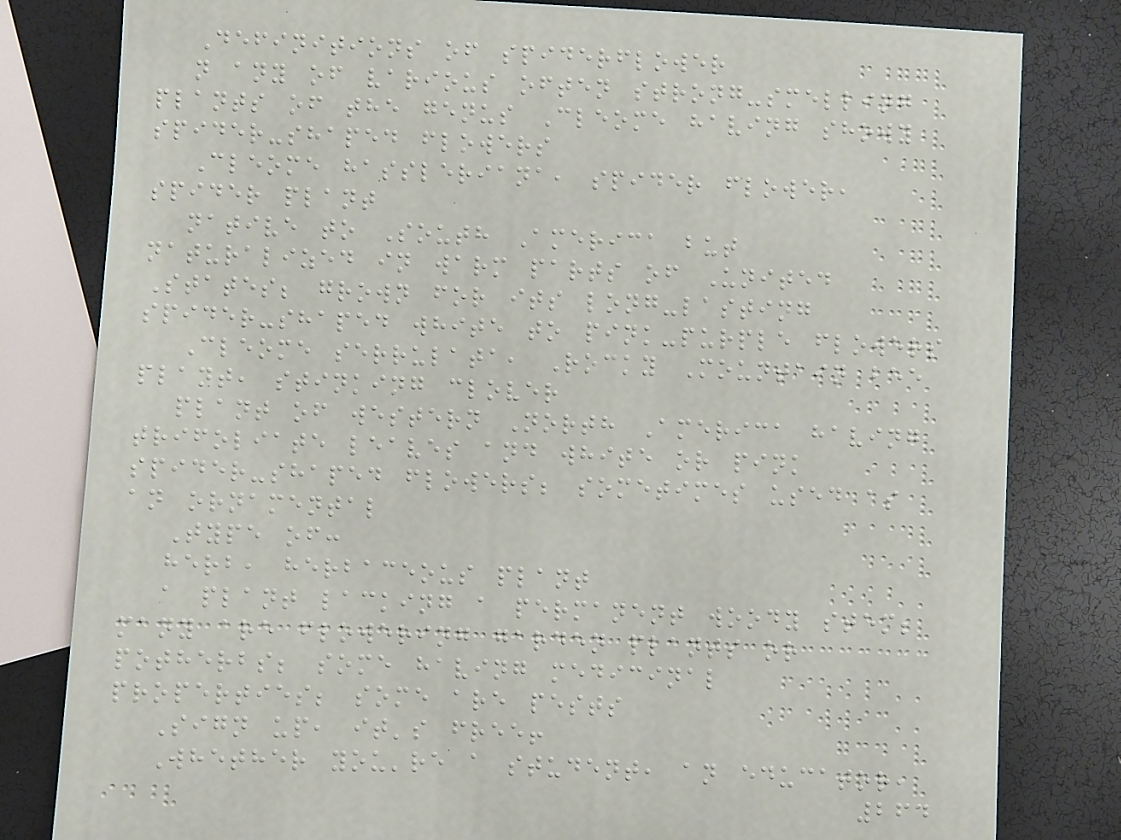Definitions of spiderflower
n any of various often strong-smelling
plants of the genus Cleome having showy
spider-shaped flowers
Cleome hassleriana, spider flower,
spider plant
native to South America but
naturalized in warm parts of United
States; grown for its long-lasting
spider-shaped white to pink-purple flowers
Cleome serrulata, Rocky Mountain bee
plant, stinking clover
plant of western North America having
trifoliate leaves and white or pink
spider-shaped flowers; sometimes used as
an ornamental
Type of:
herb, herbaceous plant
a plant lacking a permanent woody stem;
many are flowering garden plants or
potherbs; some having medicinal
properties; some are pests
Sign up, it's free!
Whether you're a student, an educator,
264
